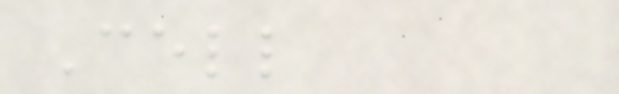Cell
